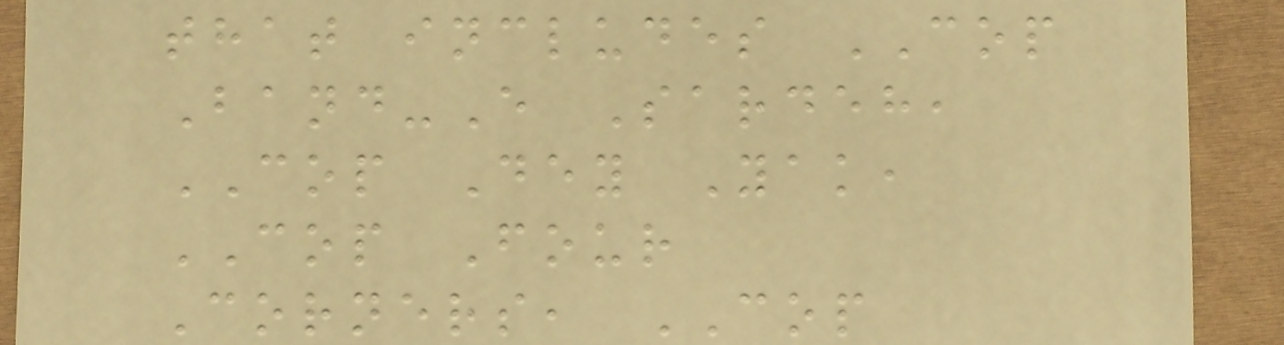that includes COP
Band-E Sardeh,
COP Dey Yak,
COP Four
Corners, COP
